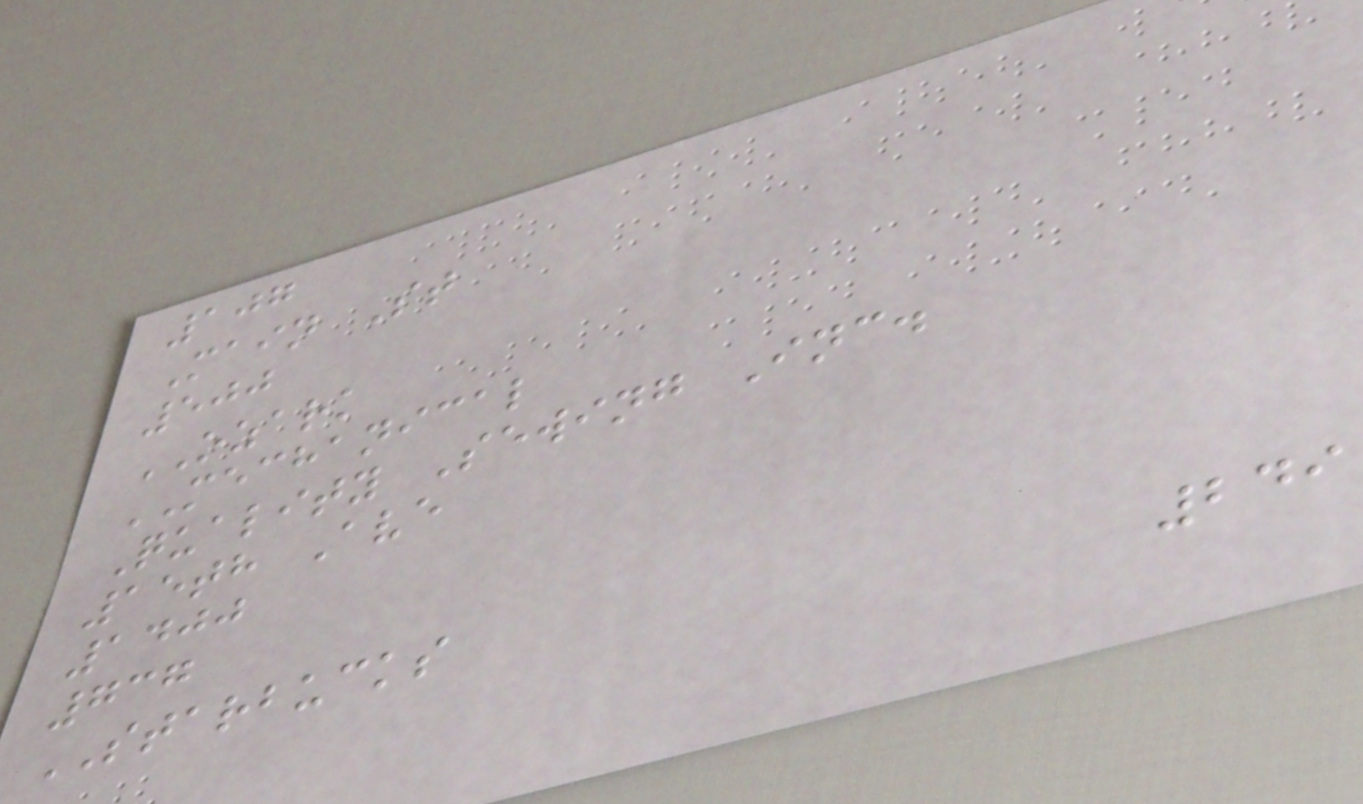107
Main St
500
OZARK
MECHANICAL
Quality Sewing Inc.
15th Ave
1400
737
STARBUCKS
249
